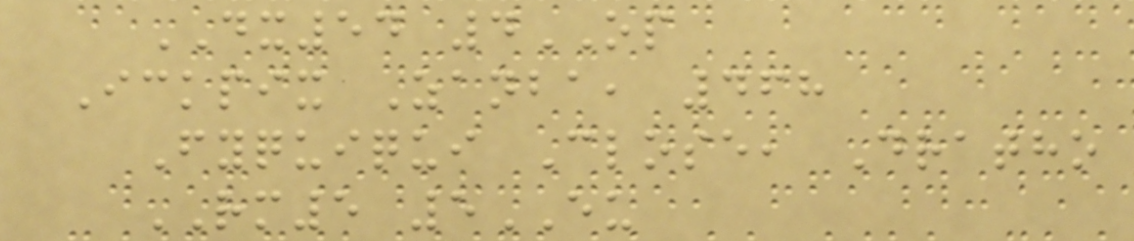DX54 4OP
Ickpix Zanba, 468
Fyquiqui Close, Dratho
RM5 5EU
